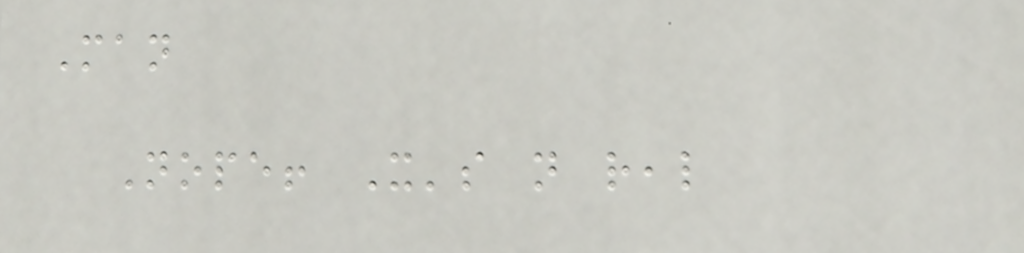Man
Nope! It's not real
